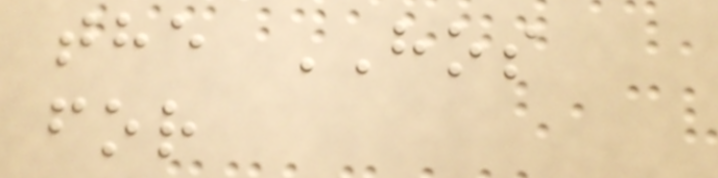the HOS
for
